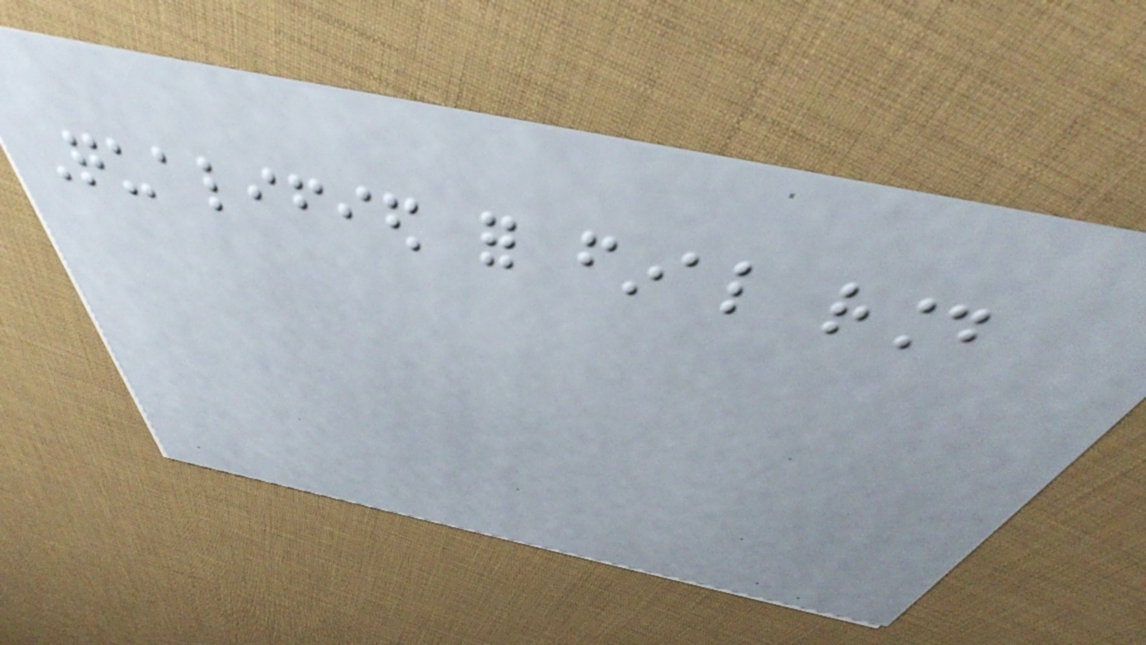Qualified for final round
